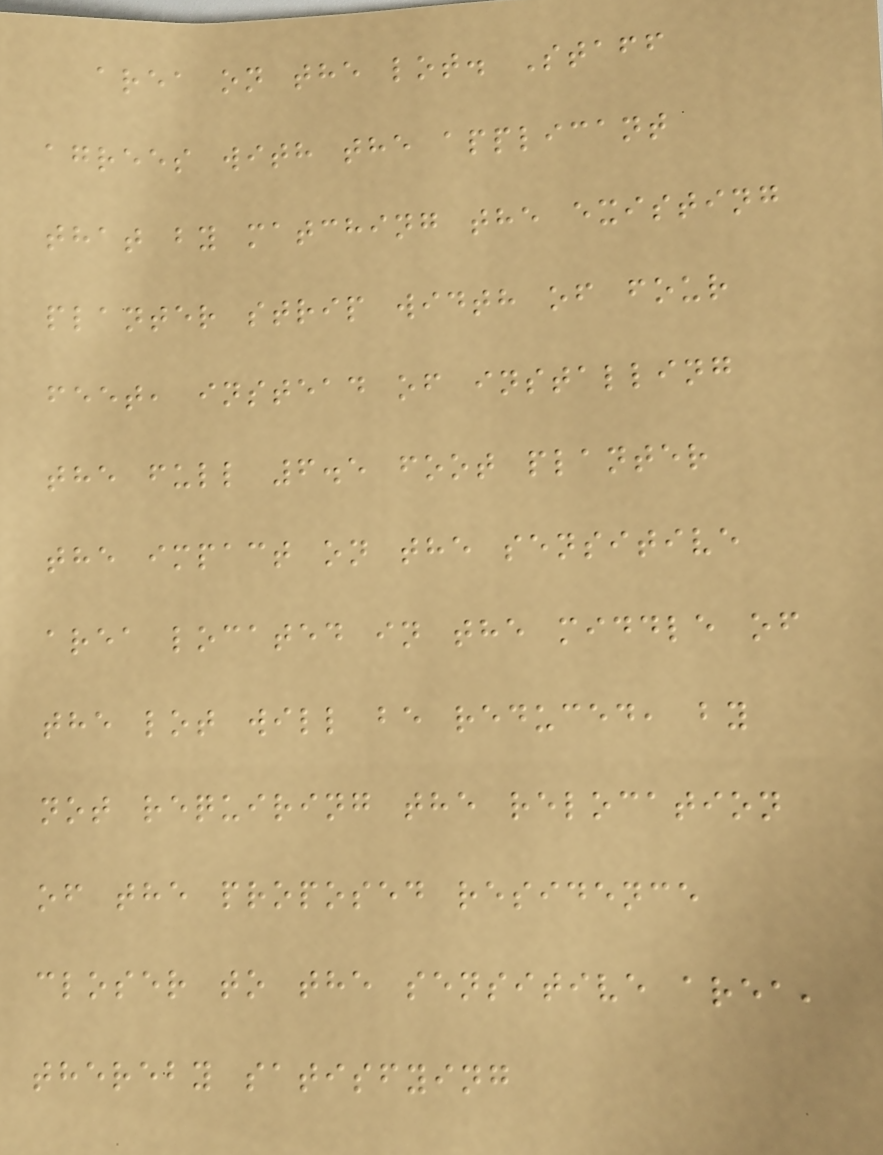area on the lot. Staff
agrees with the applicant
that by matching the existing
planter strip width of four
feet, instead of installing
the full 6.5 foot planter
the impact on the sensitive
area located in the middle of
the lot will be reduced, by
not requiring the relocation
of the proposed residence
closer to the sensitive area,
thereby satisfying
